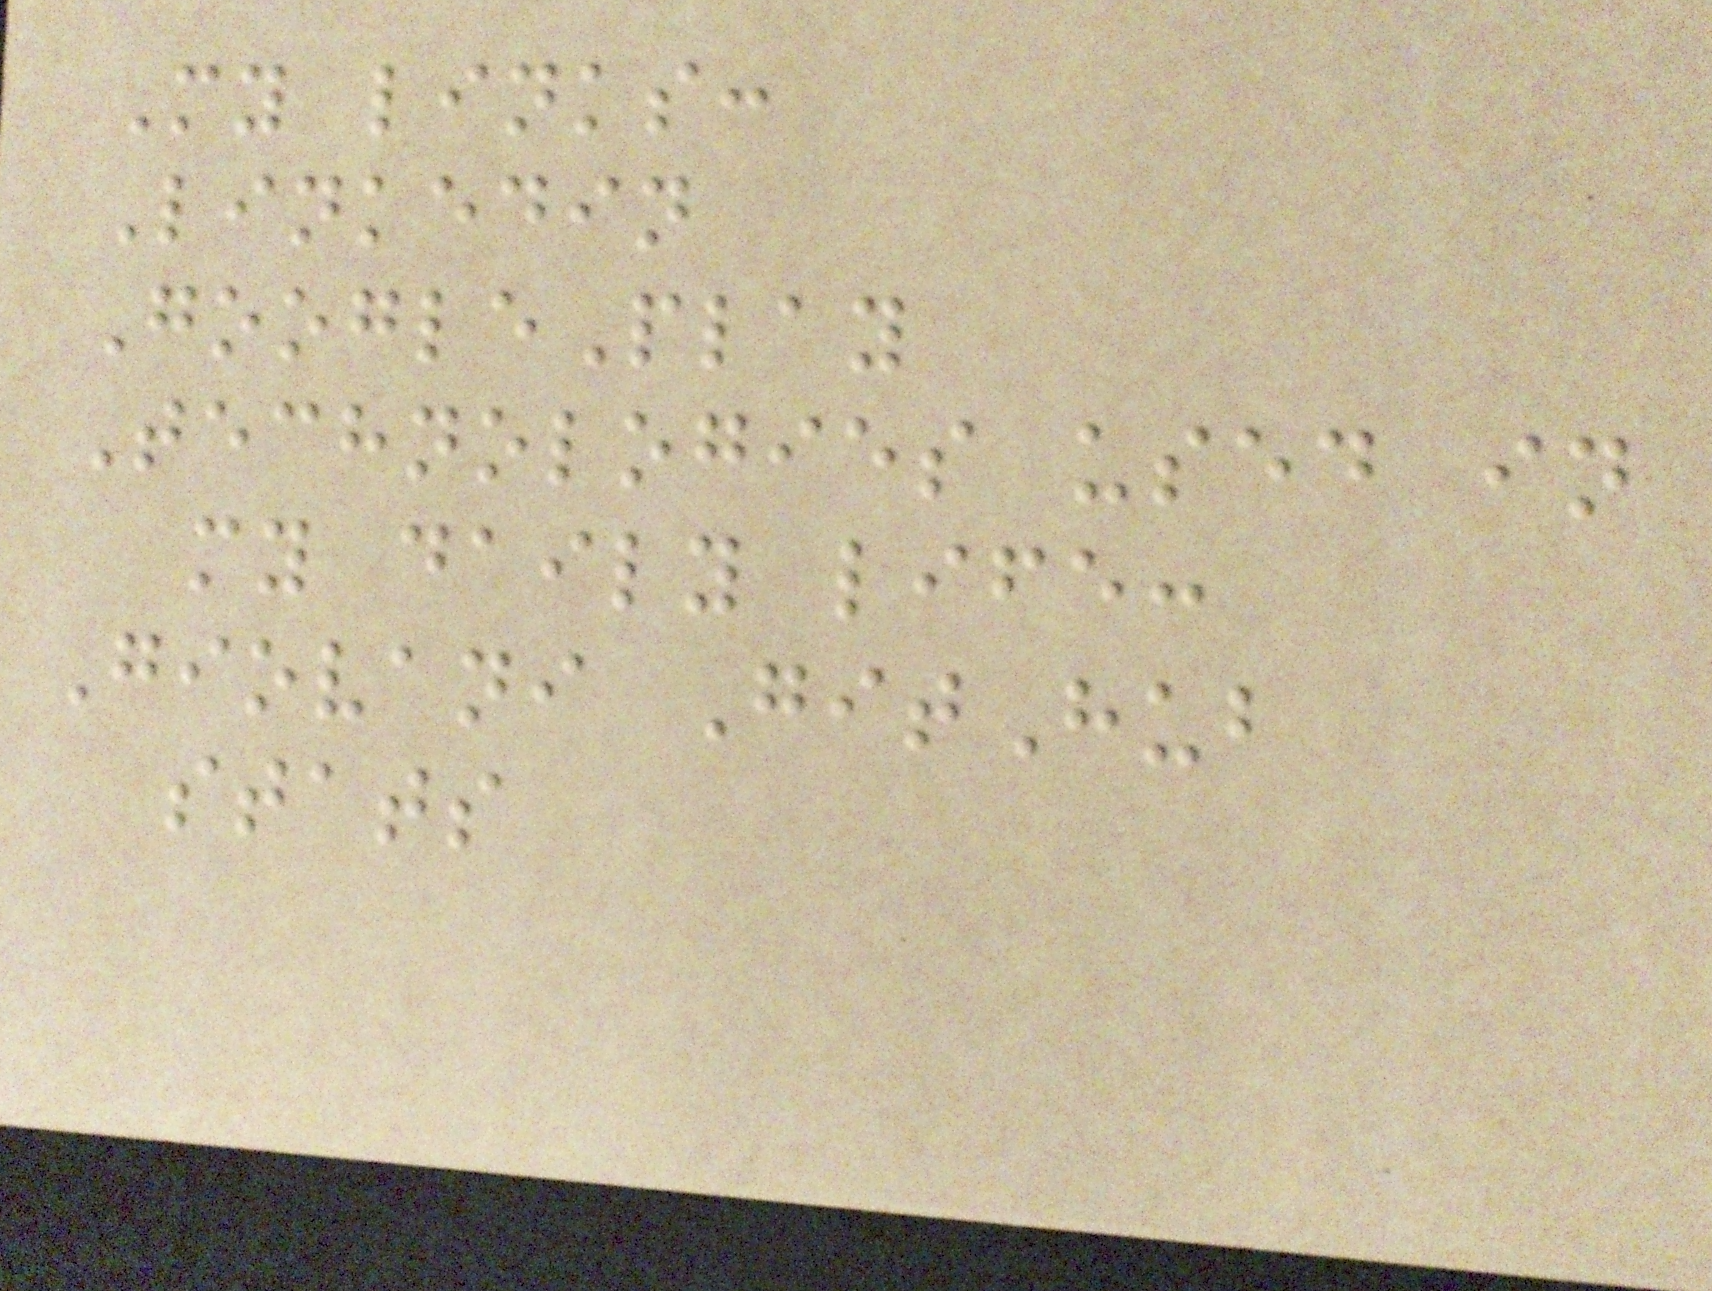My links:
Linkedin
GooglePlay
Technologies used in
my daily life:
Giovani GitHub
stats
